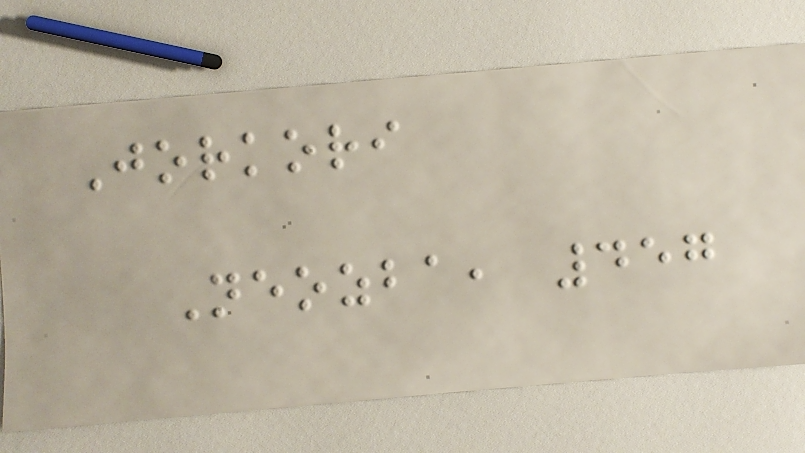Jorkori
Neozba, 457
